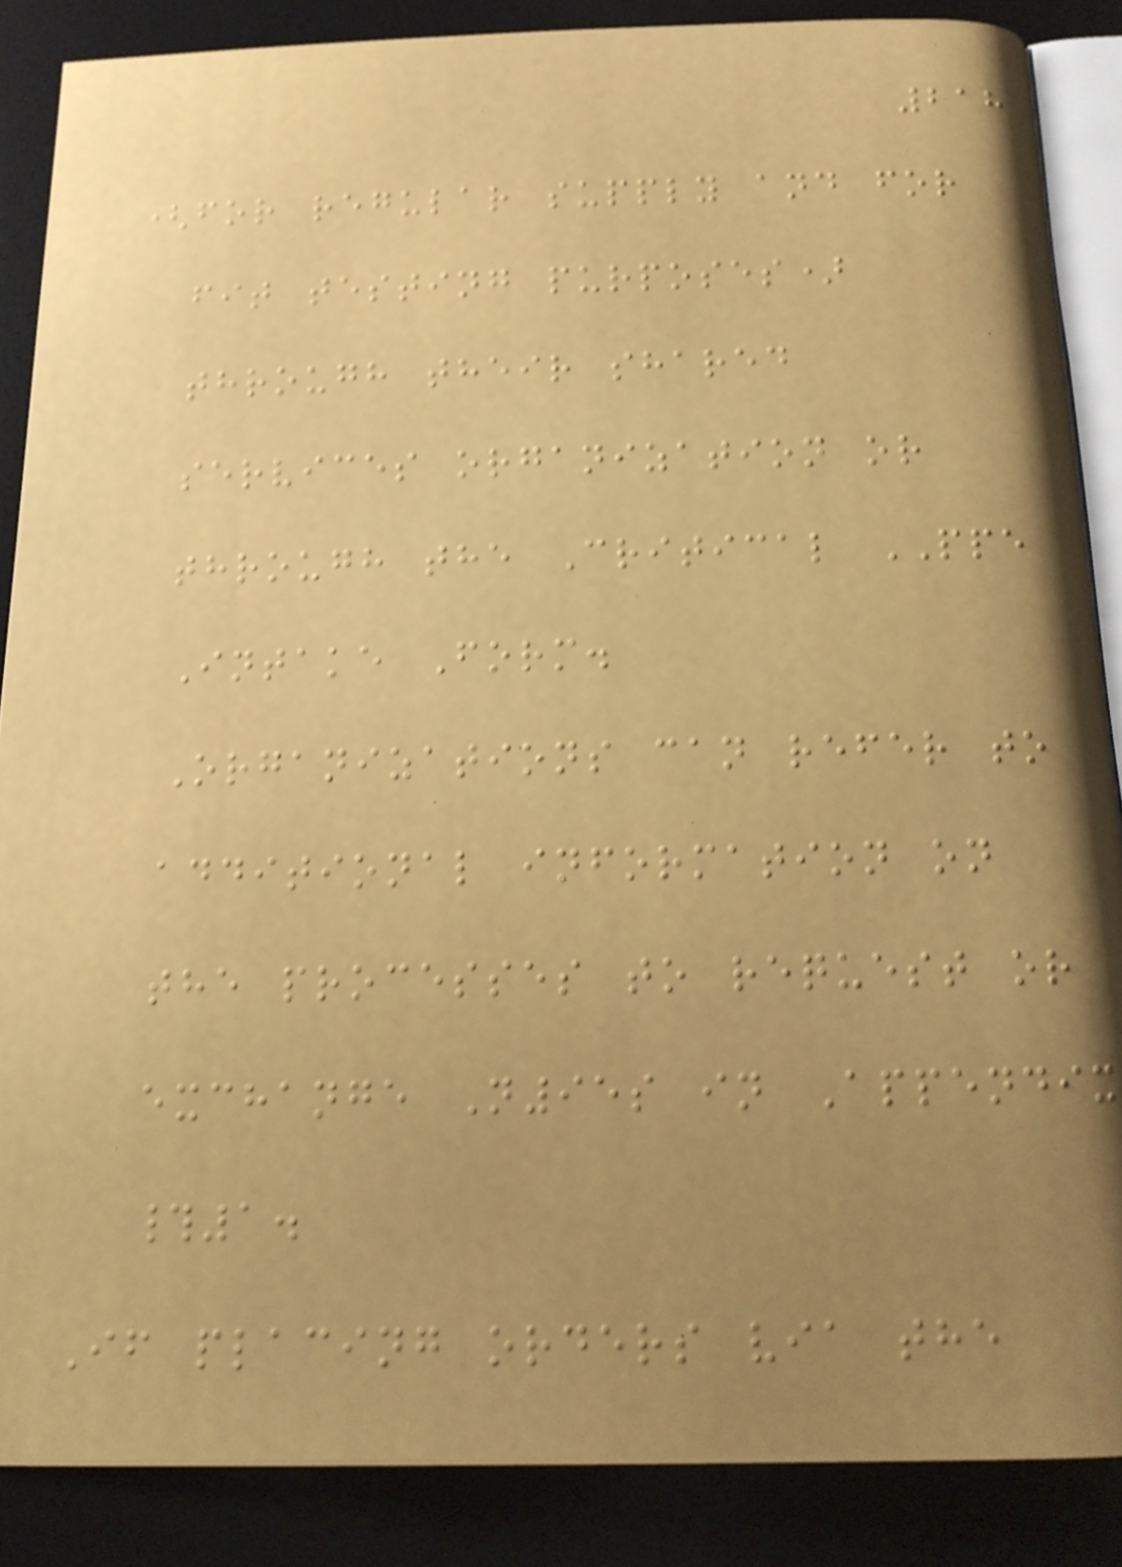218
(for regular supply and for
fit testing purposes)
through their shared
services organization or
through the Critical PPE
Intake Form.
Organizations can refer to
additional information on
the processes to request or
exchange N95s in Appendix
#1.
If placing orders via the
